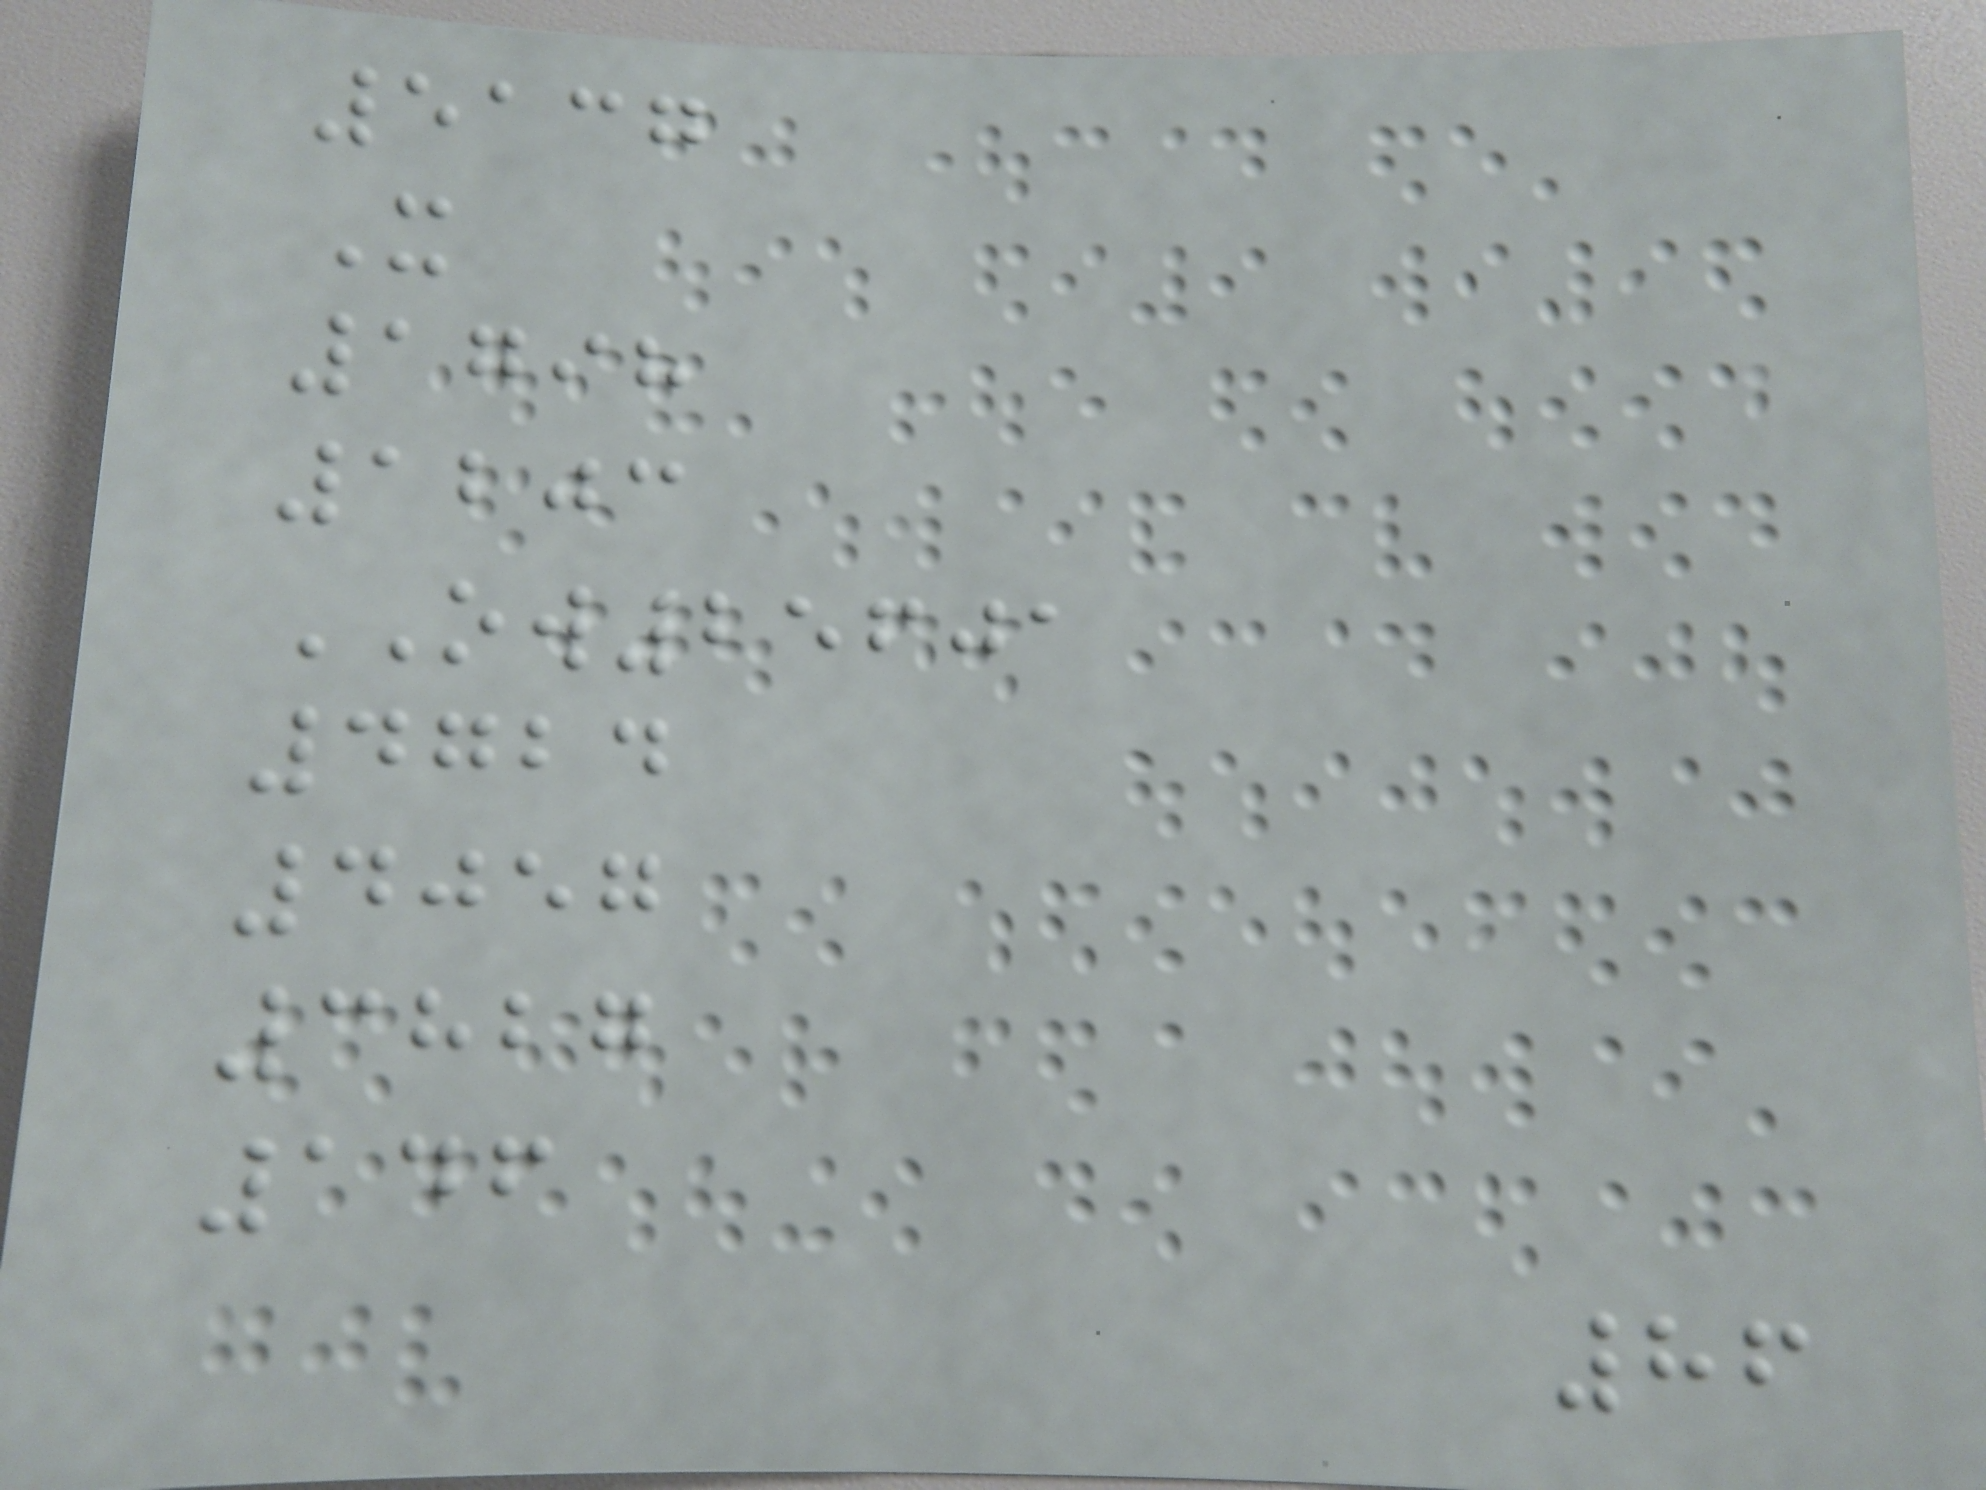5137
X
1798
1203
OW25601
4724
4057
3827
146
86
